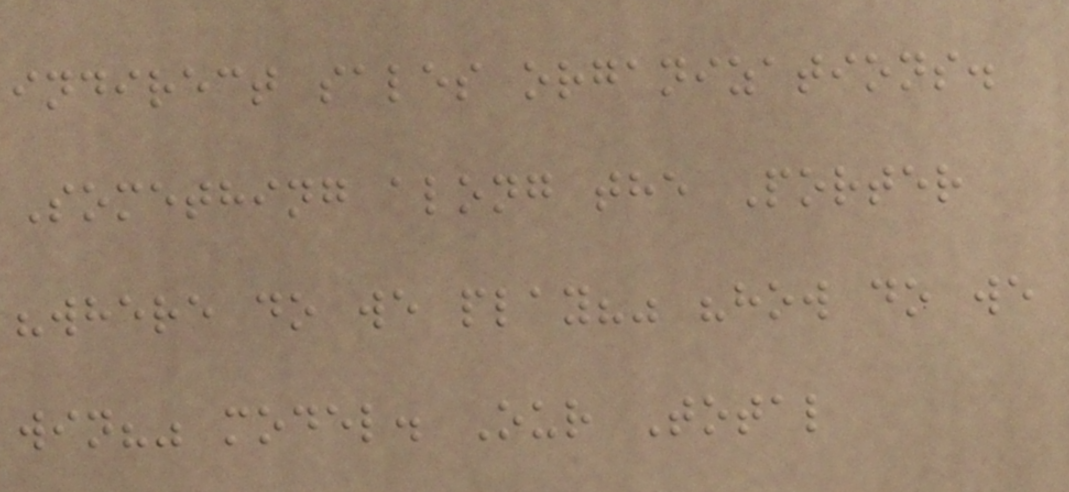indirect sales organizations.
Something along the Porter
"where do we play?" "how do we
win?" model. Our Total
